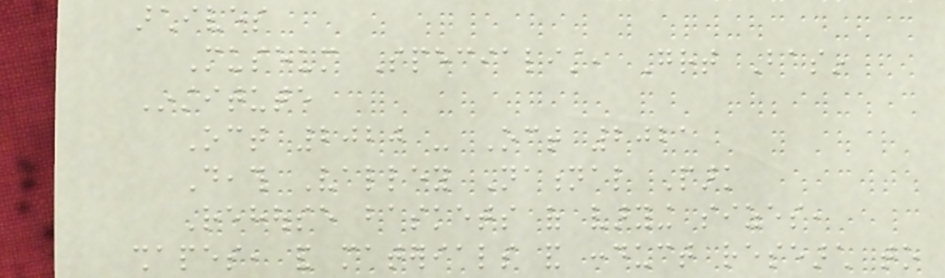archives
Museum Specialist, Great Basin
Institute
Oct 2020 - Oct 2021
Death Valley National Park
Rehouse baskets of varying sizes,
shapes, and materials and conduct research to
